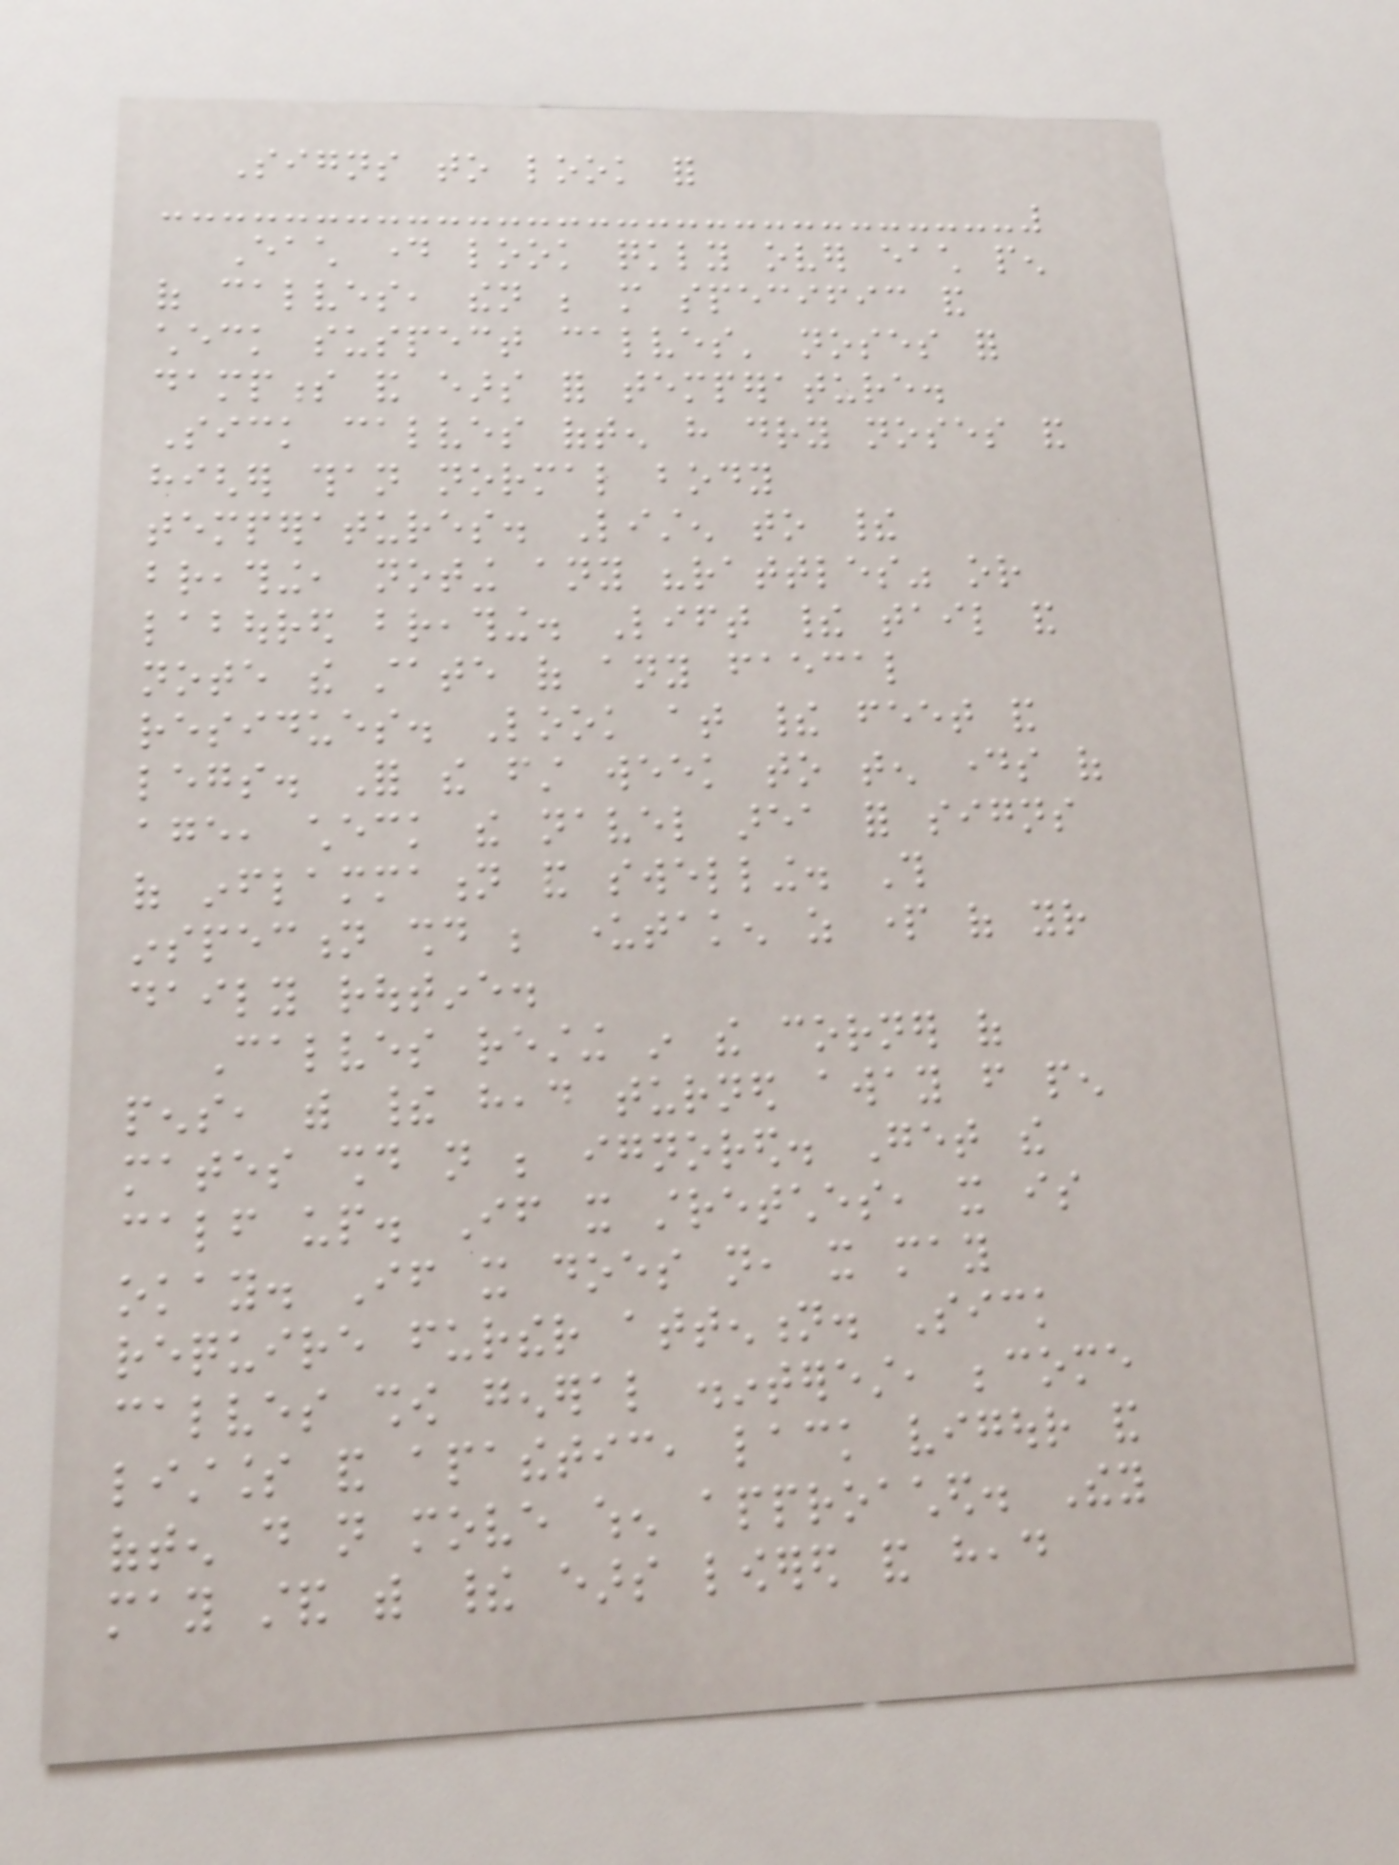Signs to look for
Each day look quickly over each pen
of calves, then be more specific and
check suspect calves' noses for
dampness and ears for temperature.
Sick calves often have dry noses and
higher than normal body
temperatures. Listen to their
breathing, noting any "rattles" or
laboured breathing. Lift their tail and
note the state of any faecal
residues. Look at their feet and
legs. For the first week to ten days of
age, check the navel area for signs
of inflammation and swelling. This
inspection should be undertaken as part of your
daily routine.
Calves resting in the corner of
pens, with their head turned away from pen
mates should not be ignored. Get the
calf up. If it stretches, it is
okay. If it does not, it may
require further attention. Sick
calves show general disinterest, become
listless and apathetic, lack vigour and
often do not move when approached. They
may stand with their ears lowered and head
